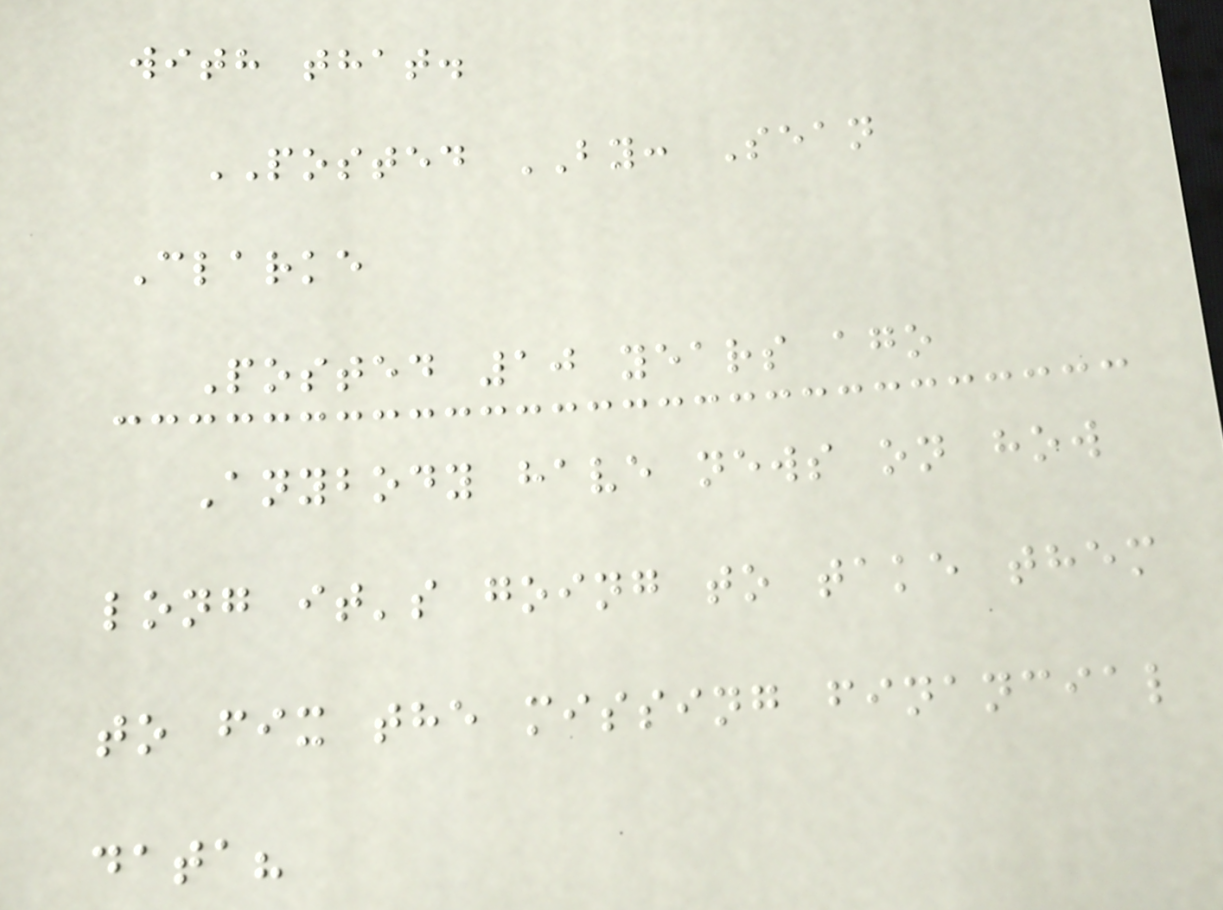with that.
POSTED BY: Sean
Clarke
Posted 10 years ago
Anybody have news on how
long it's going to take them
to fix the missing financial
data?
